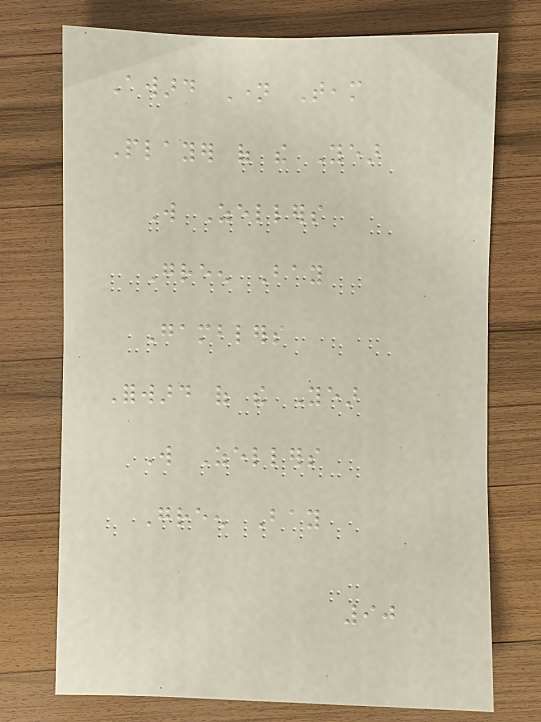Award Name Team
Player of the Year
Will Zellers
Green Bay
Gamblers
Forward of the Year
Will Zellers
Green Bay
90
